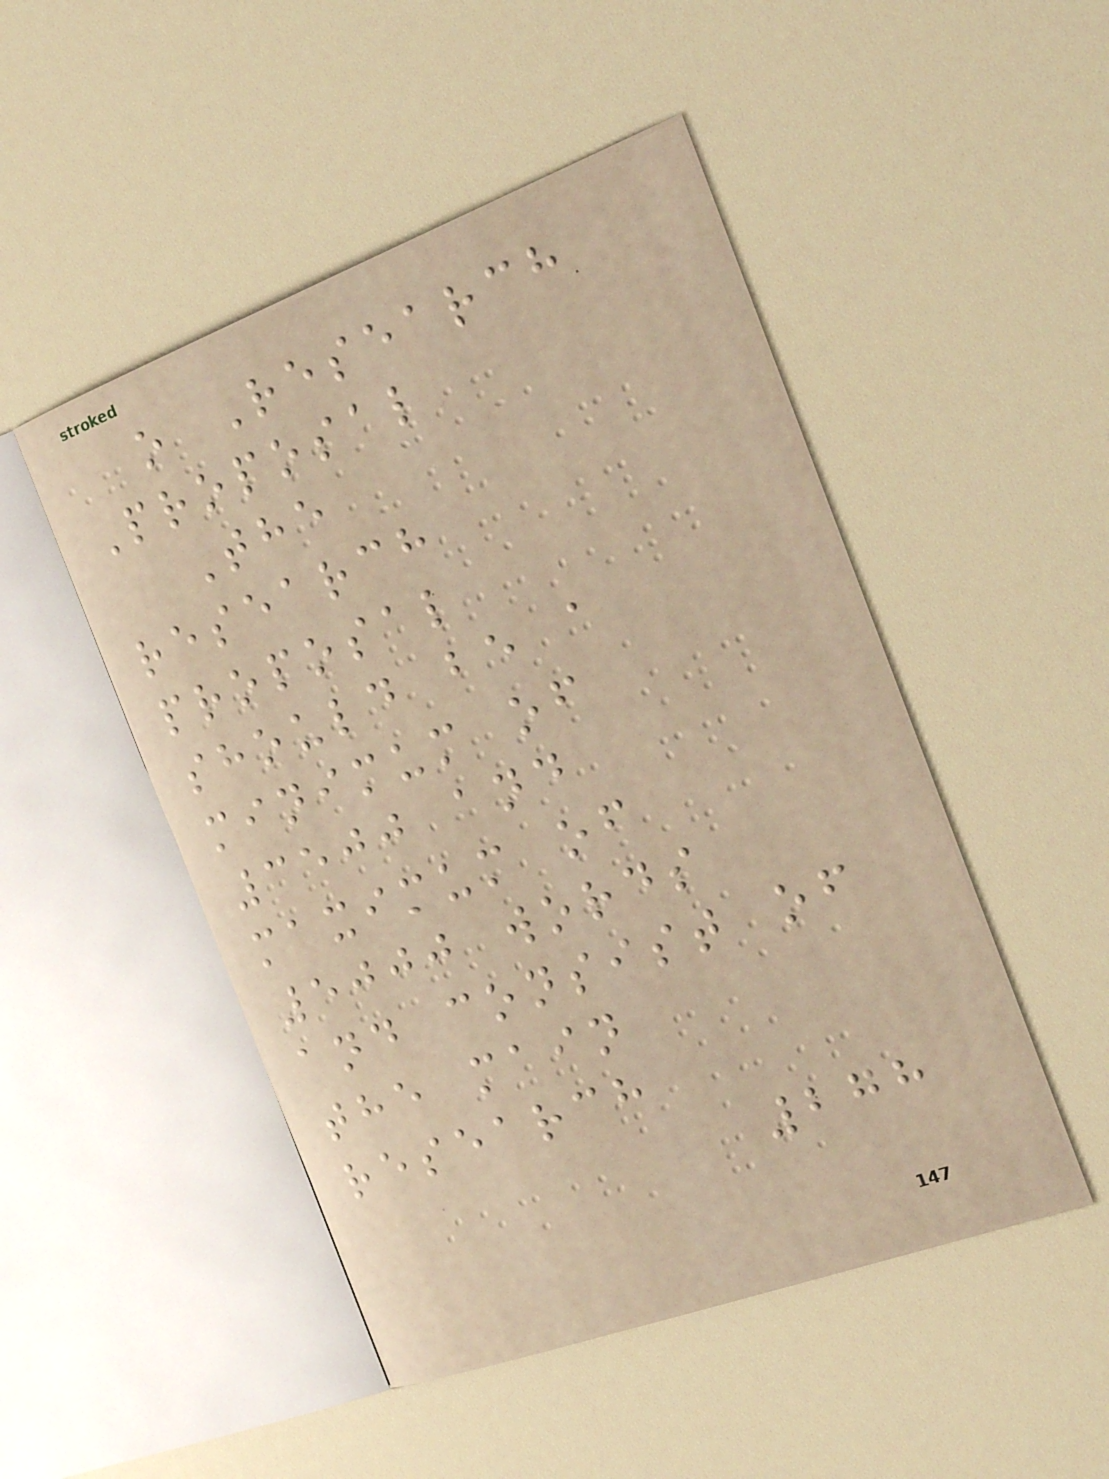o Research
Proposal
The
research
proposal
should be a
minimum of
3500 and
maximum of
5000 words
and consist of
the main
research
278
